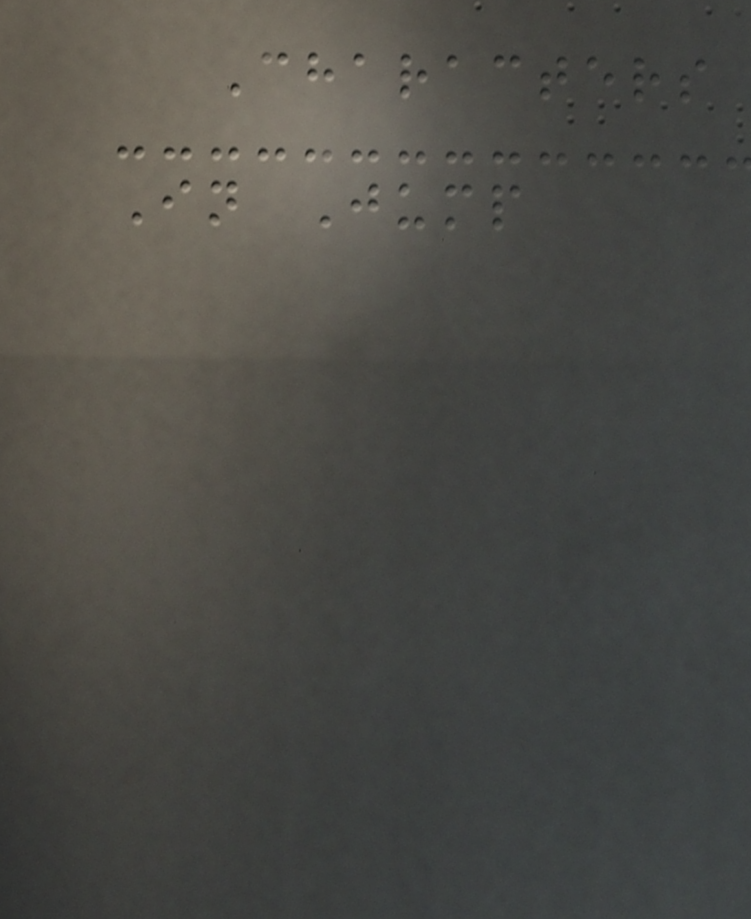Characters
In Jump
